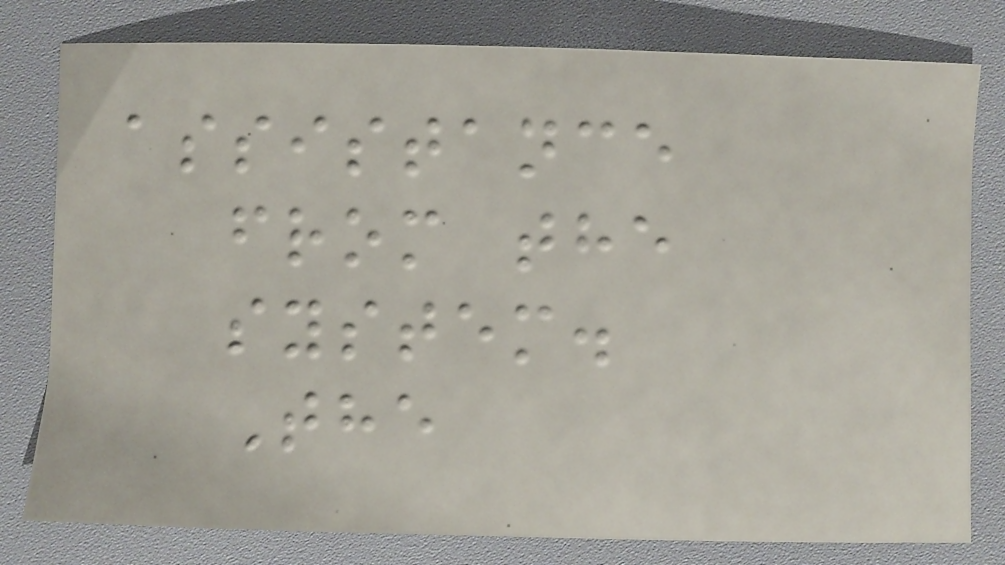assistance
from the
system.
The
